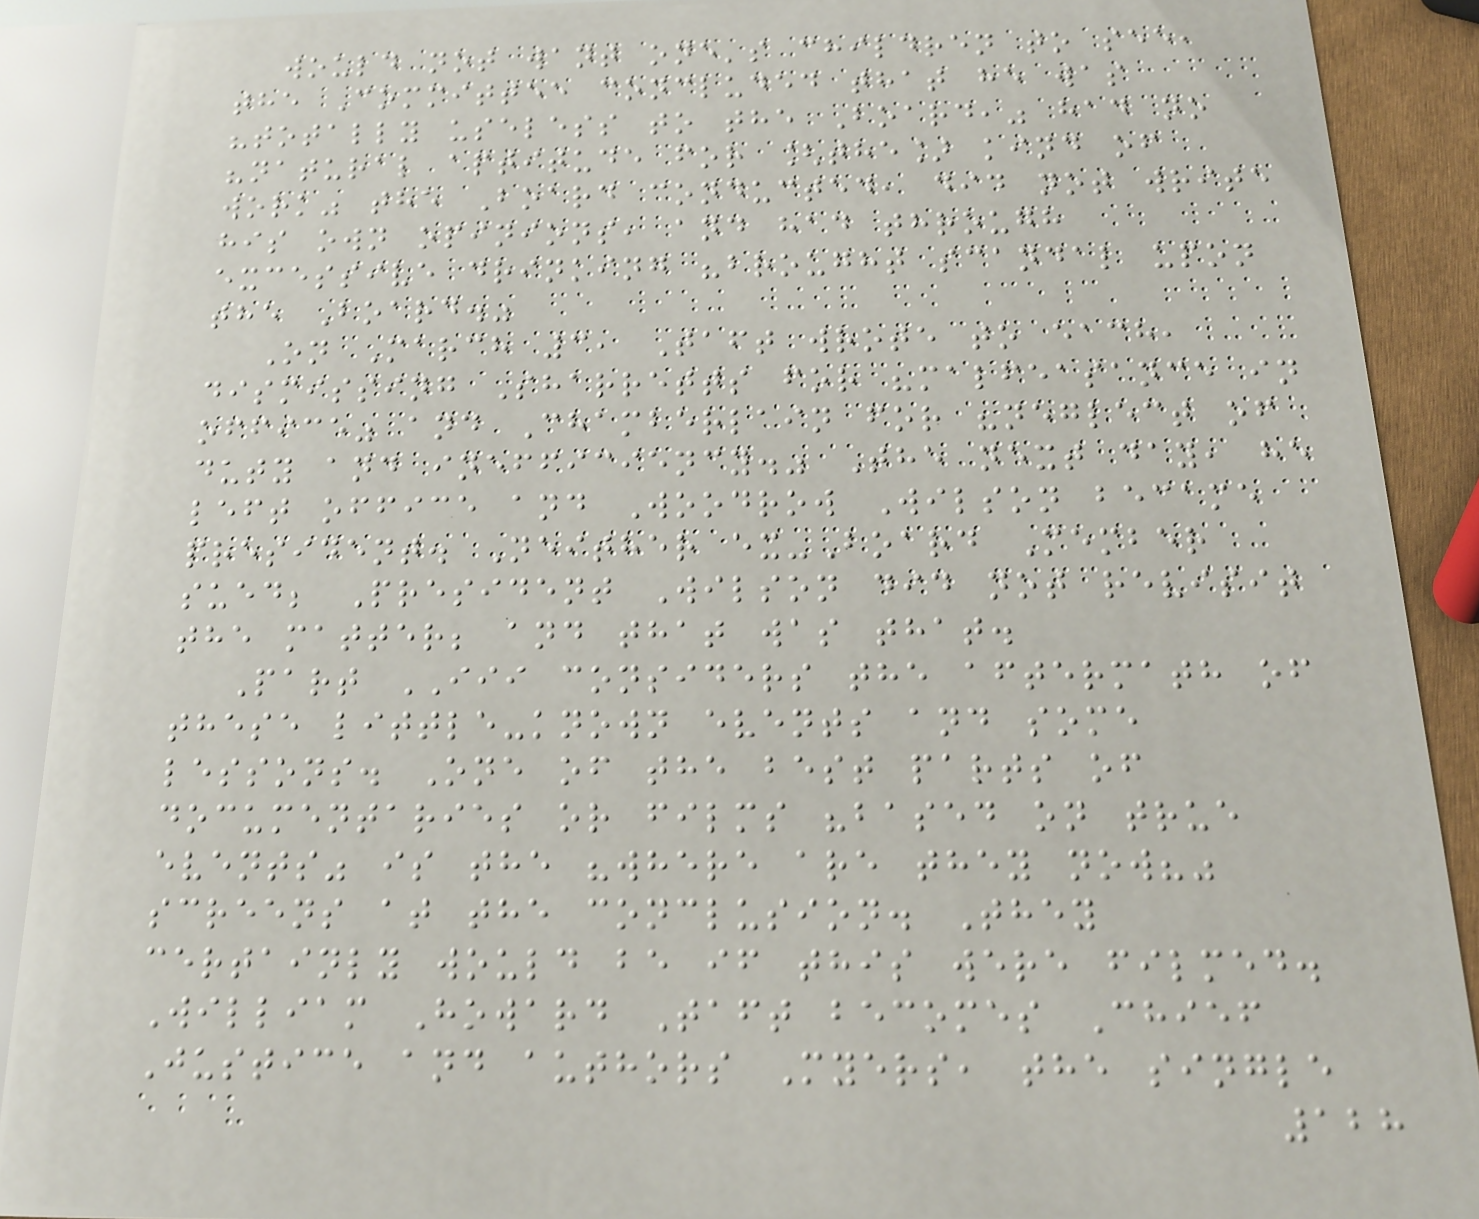would not want one's children to see,
the Committee concluded that he was
"totally useless to the Board," had no
"natural aptitude for [the] kind of
work" the Board conducted, did not write
his own opinions, and had through
excessive drinking "brought scandal upon
the Board."
On March 3, Taft wrote to each,
dismissing Sharretts for "malfeasance in
office" and Chamberlain for "neglect of
duty and inefficiency." The next day, he
left office and Woodrow Wilson became
president. Neither ex-Board Member
sued; President Wilson did not revisit
the matter; and that was that.
Part III considers the aftermath of
these little-known events and some
lessons. One of the best parts of
documentaries or films "based on true
events" is the "where are they now?"
screens at the conclusion. They
certainly would be if this were filmed.
William Howard Taft becomes Chief
Justice and authors Myers, the single
128
